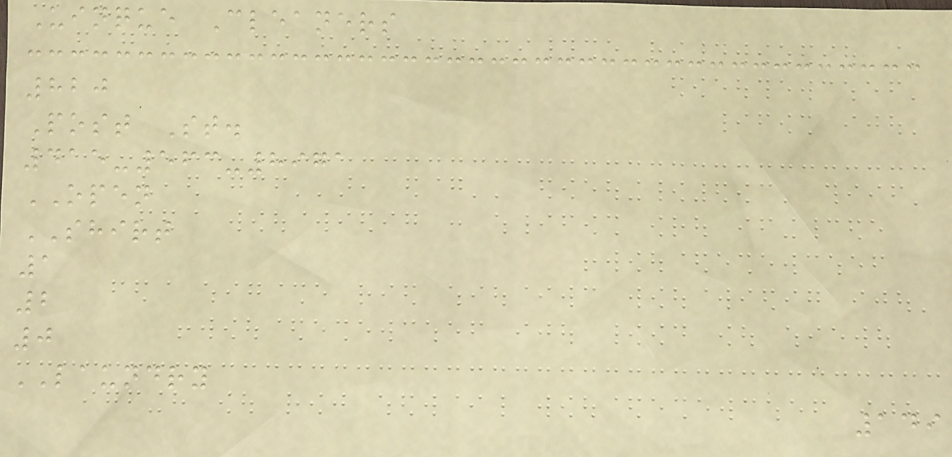Uinque Cleaners
820
Post St.
415-563-8971
OPEN
SHIRT
1
2
0
LAUNDRY
149
